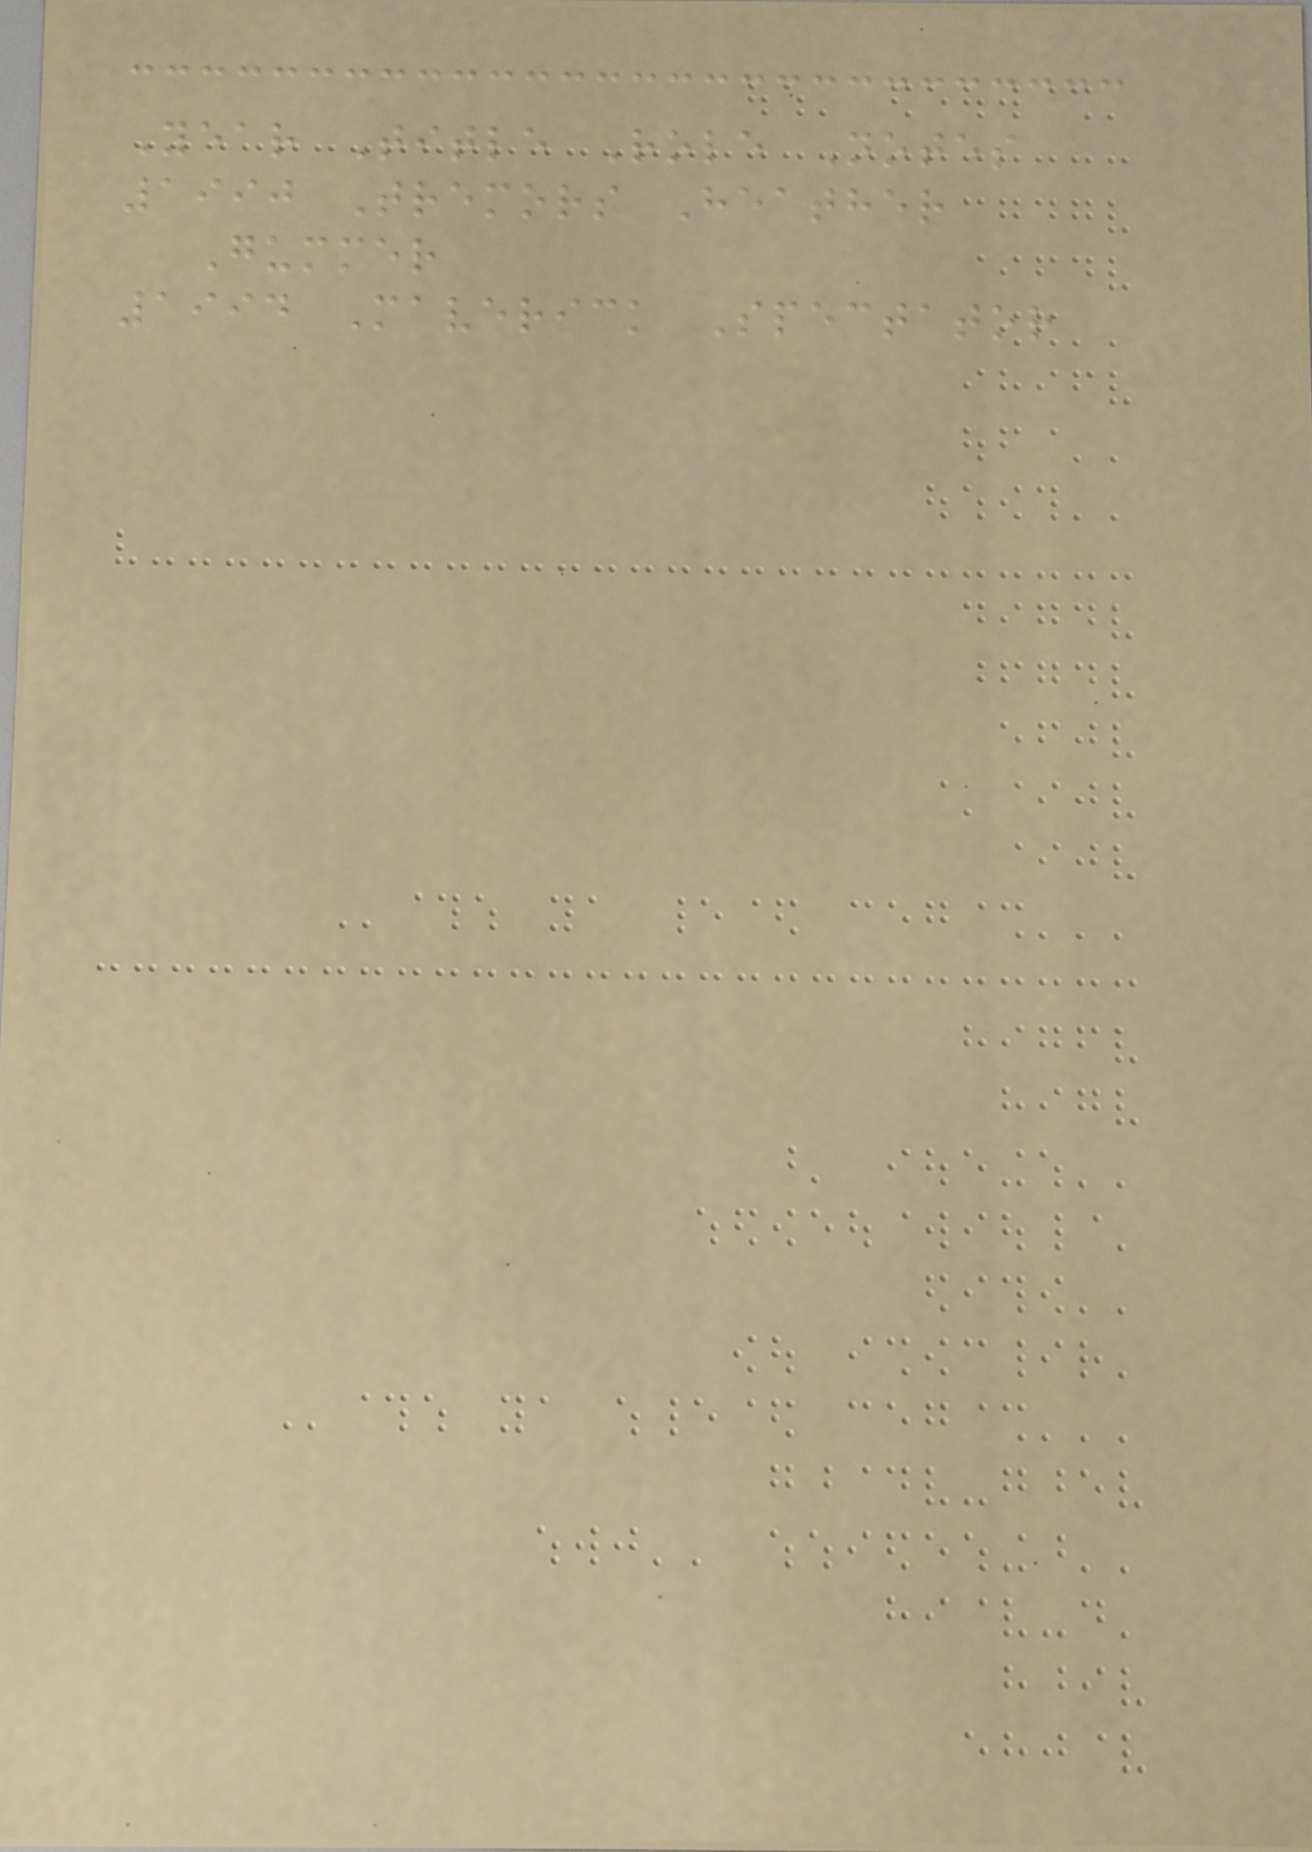Year Title Role Notes
1990 Tremors Heather
Gummer
1994 Maverick Spectator
